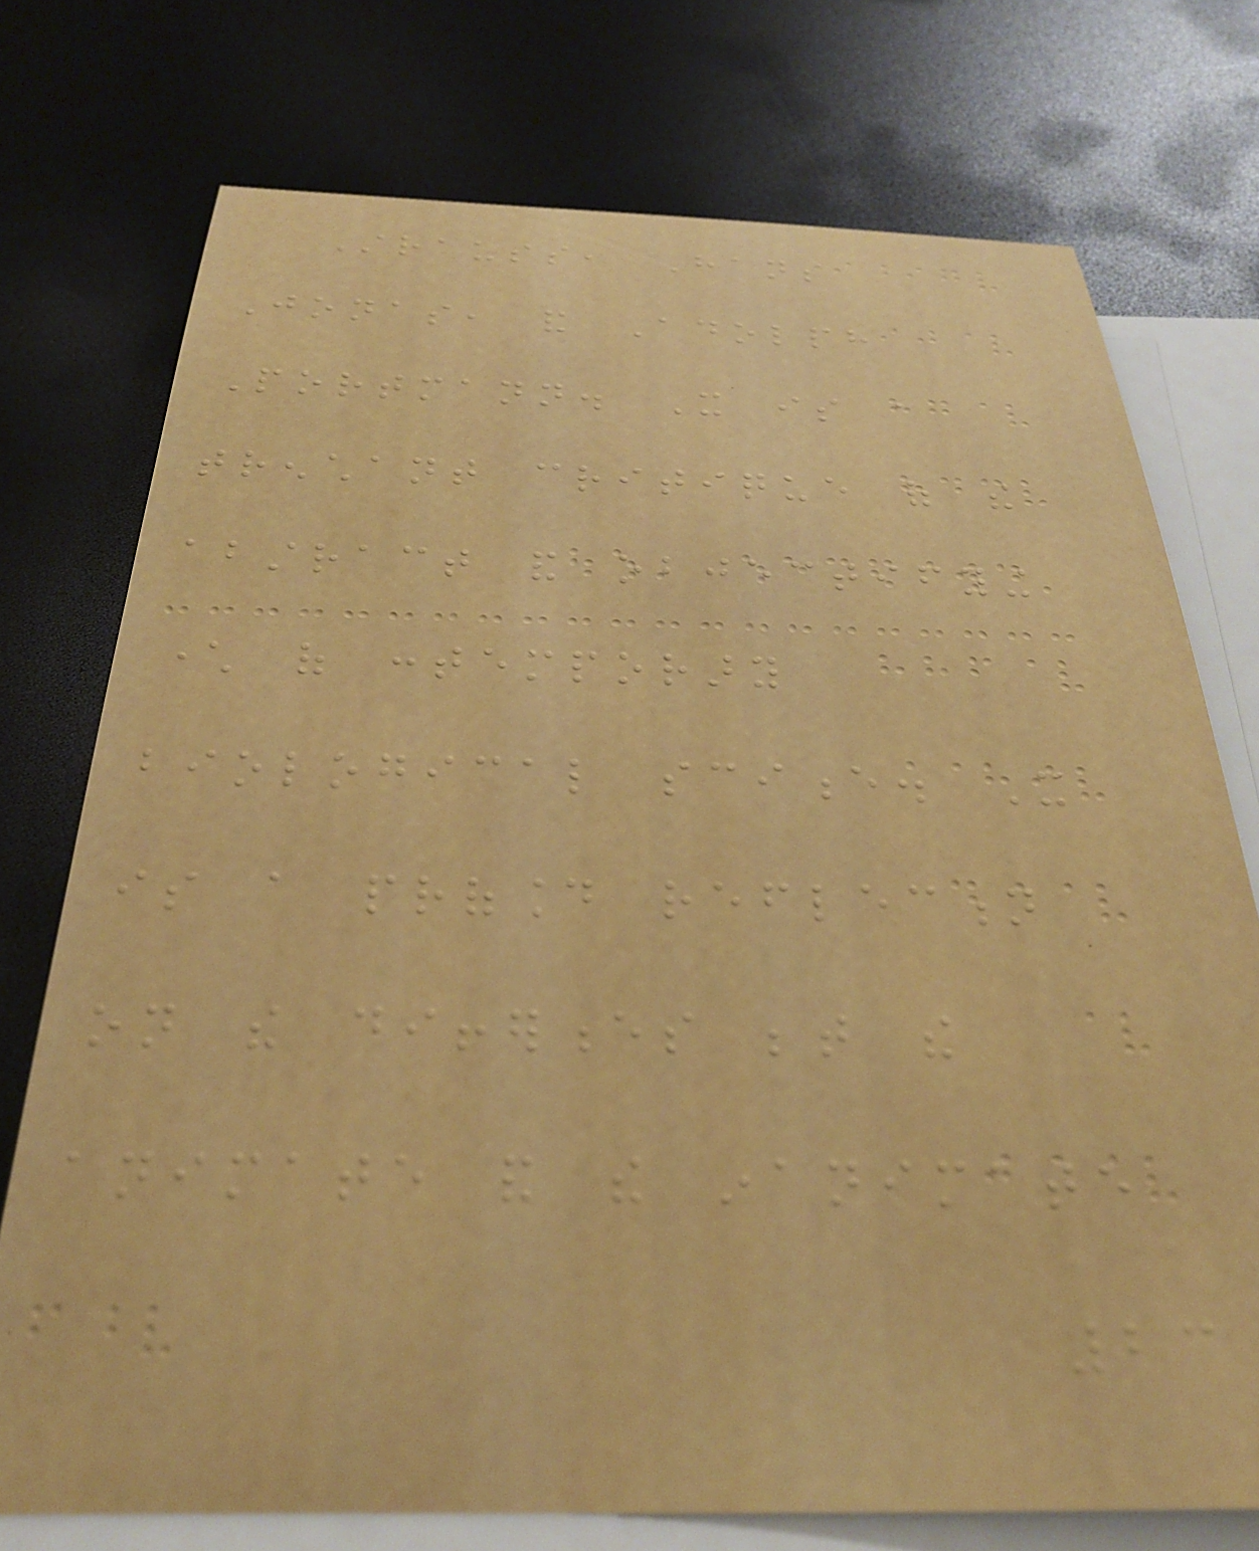Strauss, Hans
Jonas, and Adolph
Portmann. It is a
trenchant critique of the
abstract and objectifying
character of contemporary
biological science. It
is a profound reflection
on the differences between the
animate and the inanimate
23
